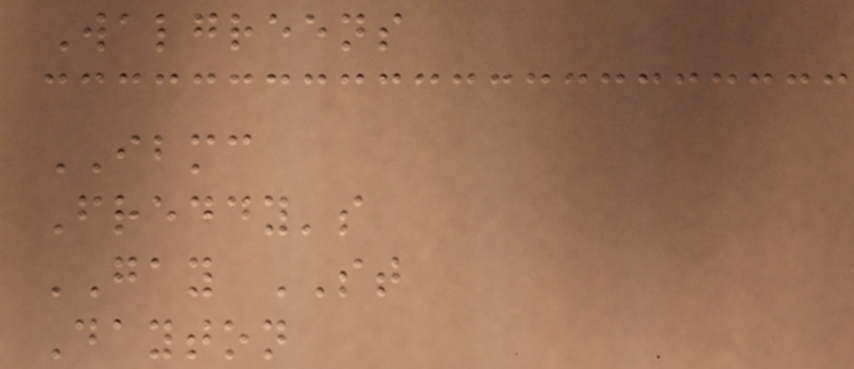Walgreens
IBMC
Freddy's
GAY ST
Dayton
